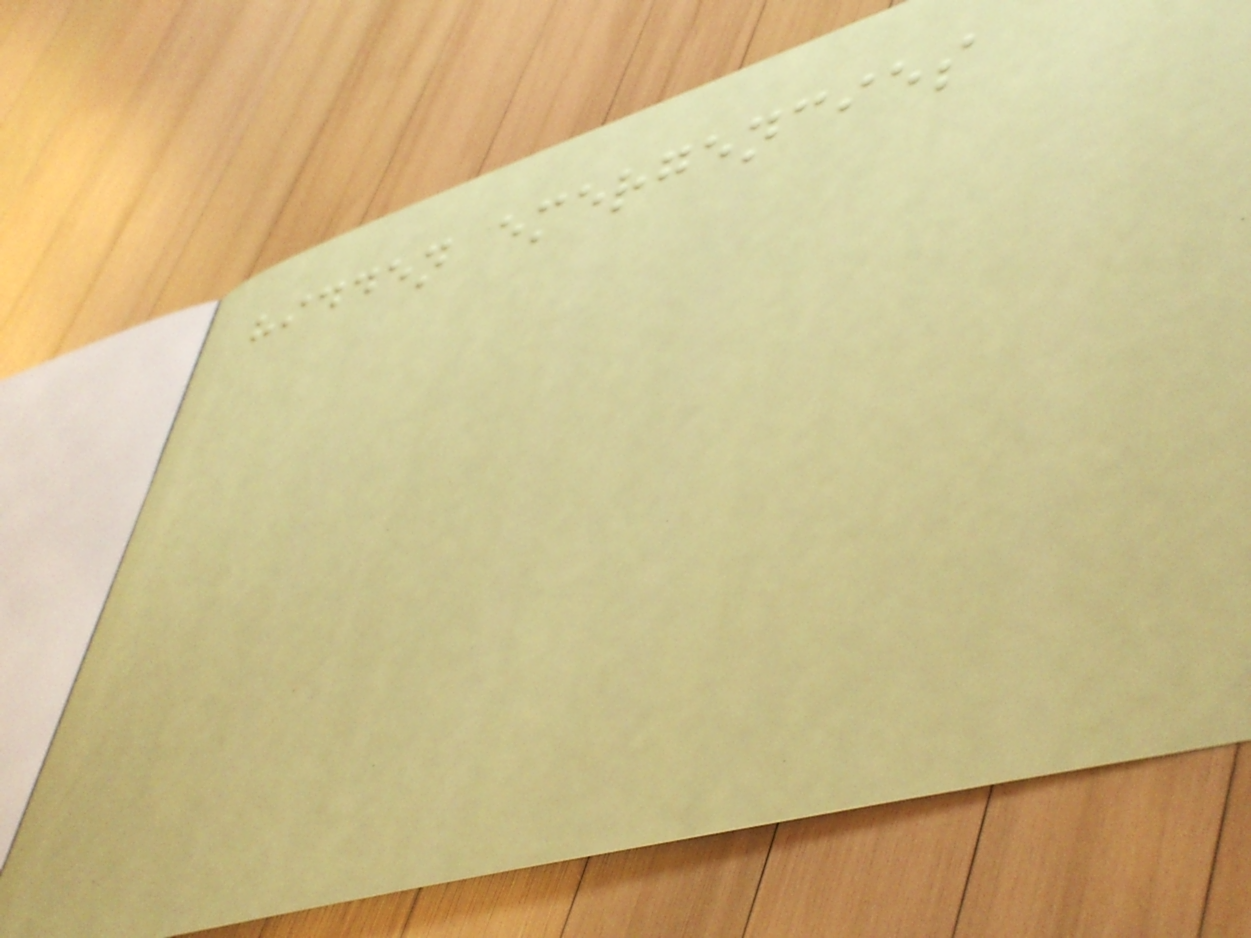hidden emergencies
